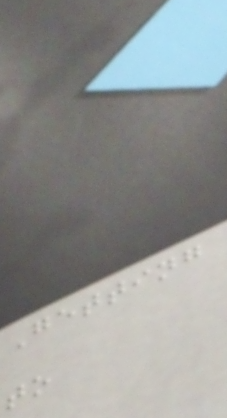Getting
to
